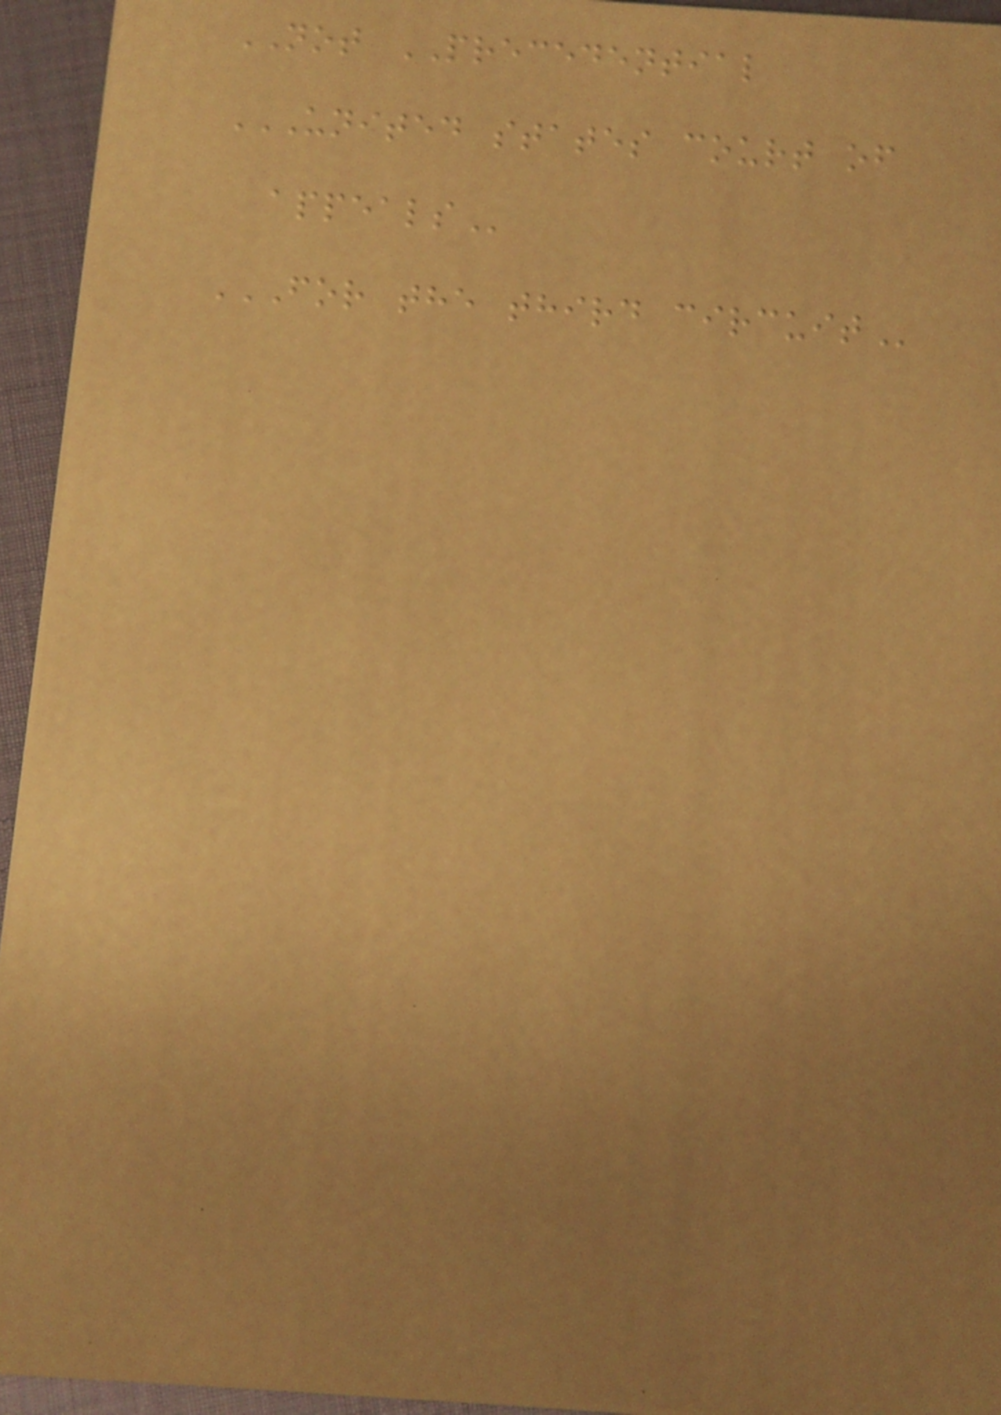NOT PRECEDENTIAL
UNITED STATES COURT OF
APPEALS
FOR THE THIRD CIRCUIT
